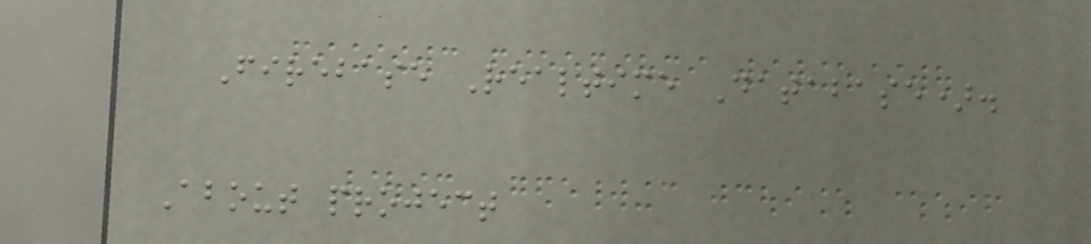Firebase Realtime Database).
About project
